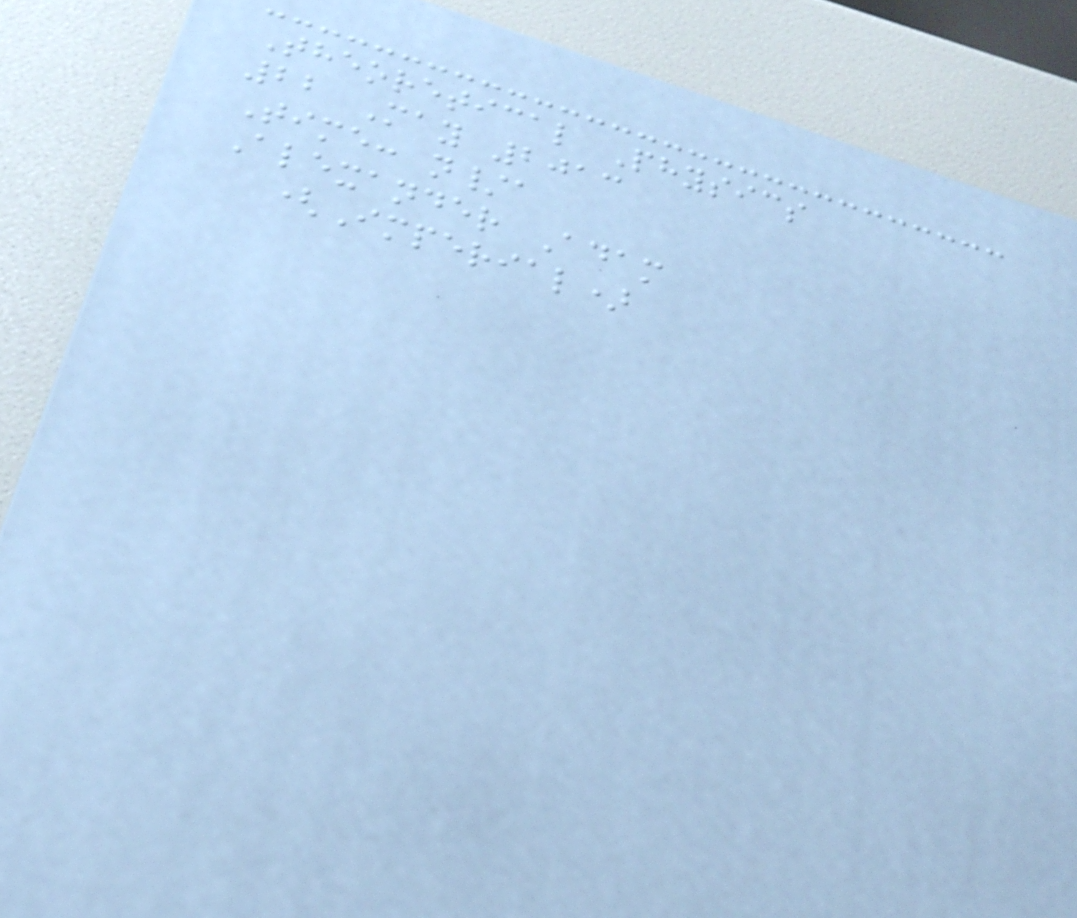Theoretical Physics
22 May 2013
Time: n/a
Alexander Adam
(Imperial)
